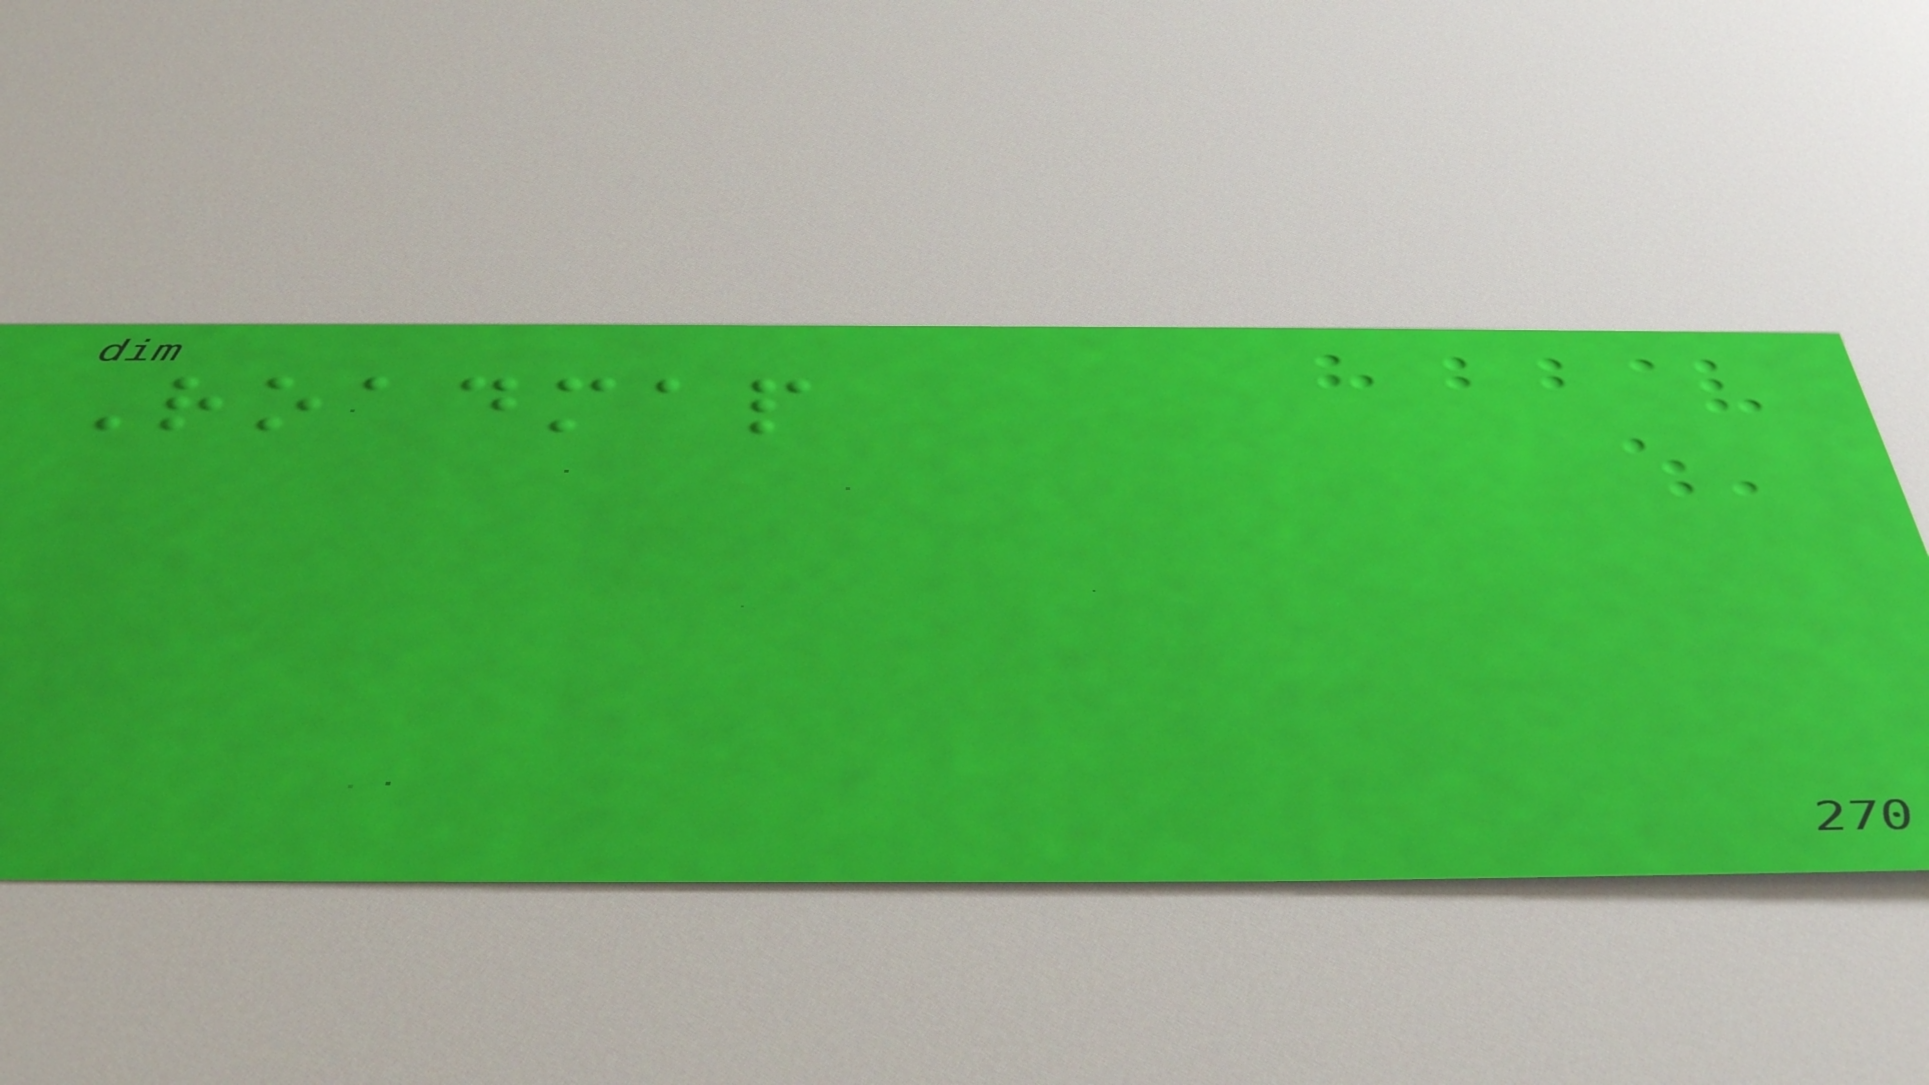Roadmap
